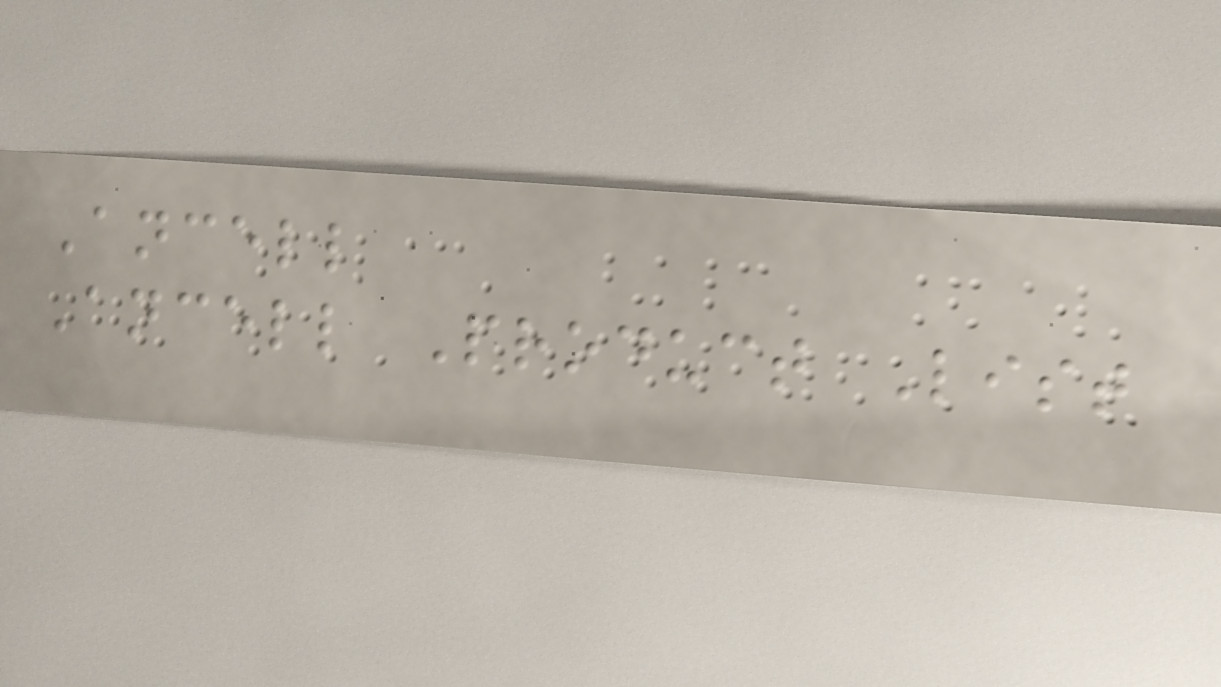Ancell
Ancell Product List
